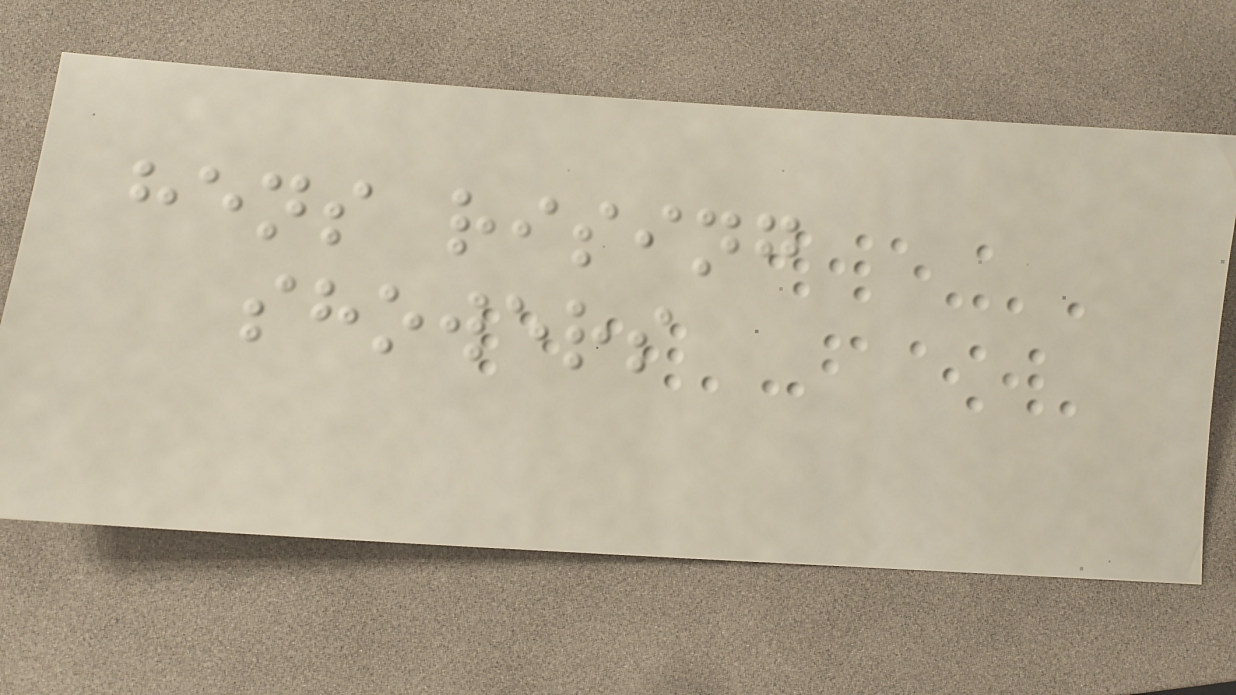hens rising
showers
